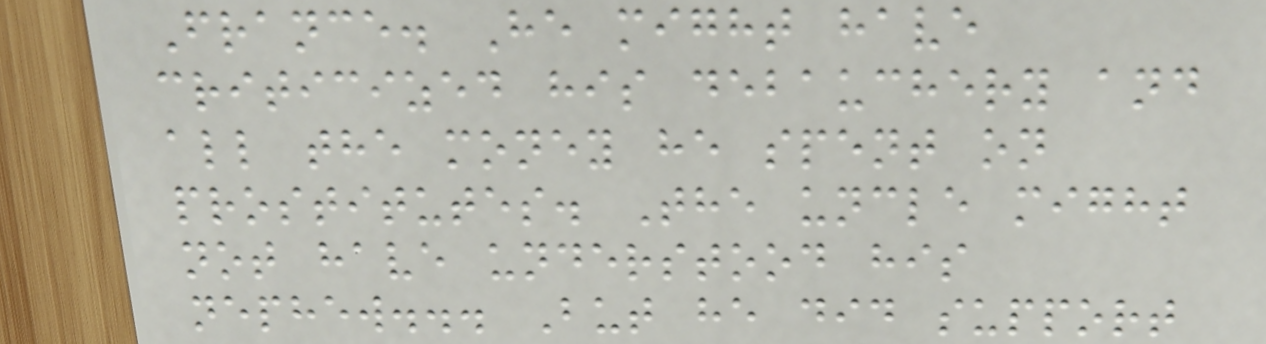France. He might have
criticized his debauchery and
all the money he spent on
prostitutes. The uncle might
not have understood his
nephew... But he did support
